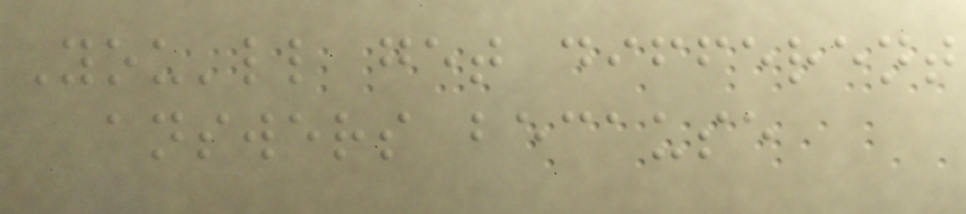You'll get different
answers because
